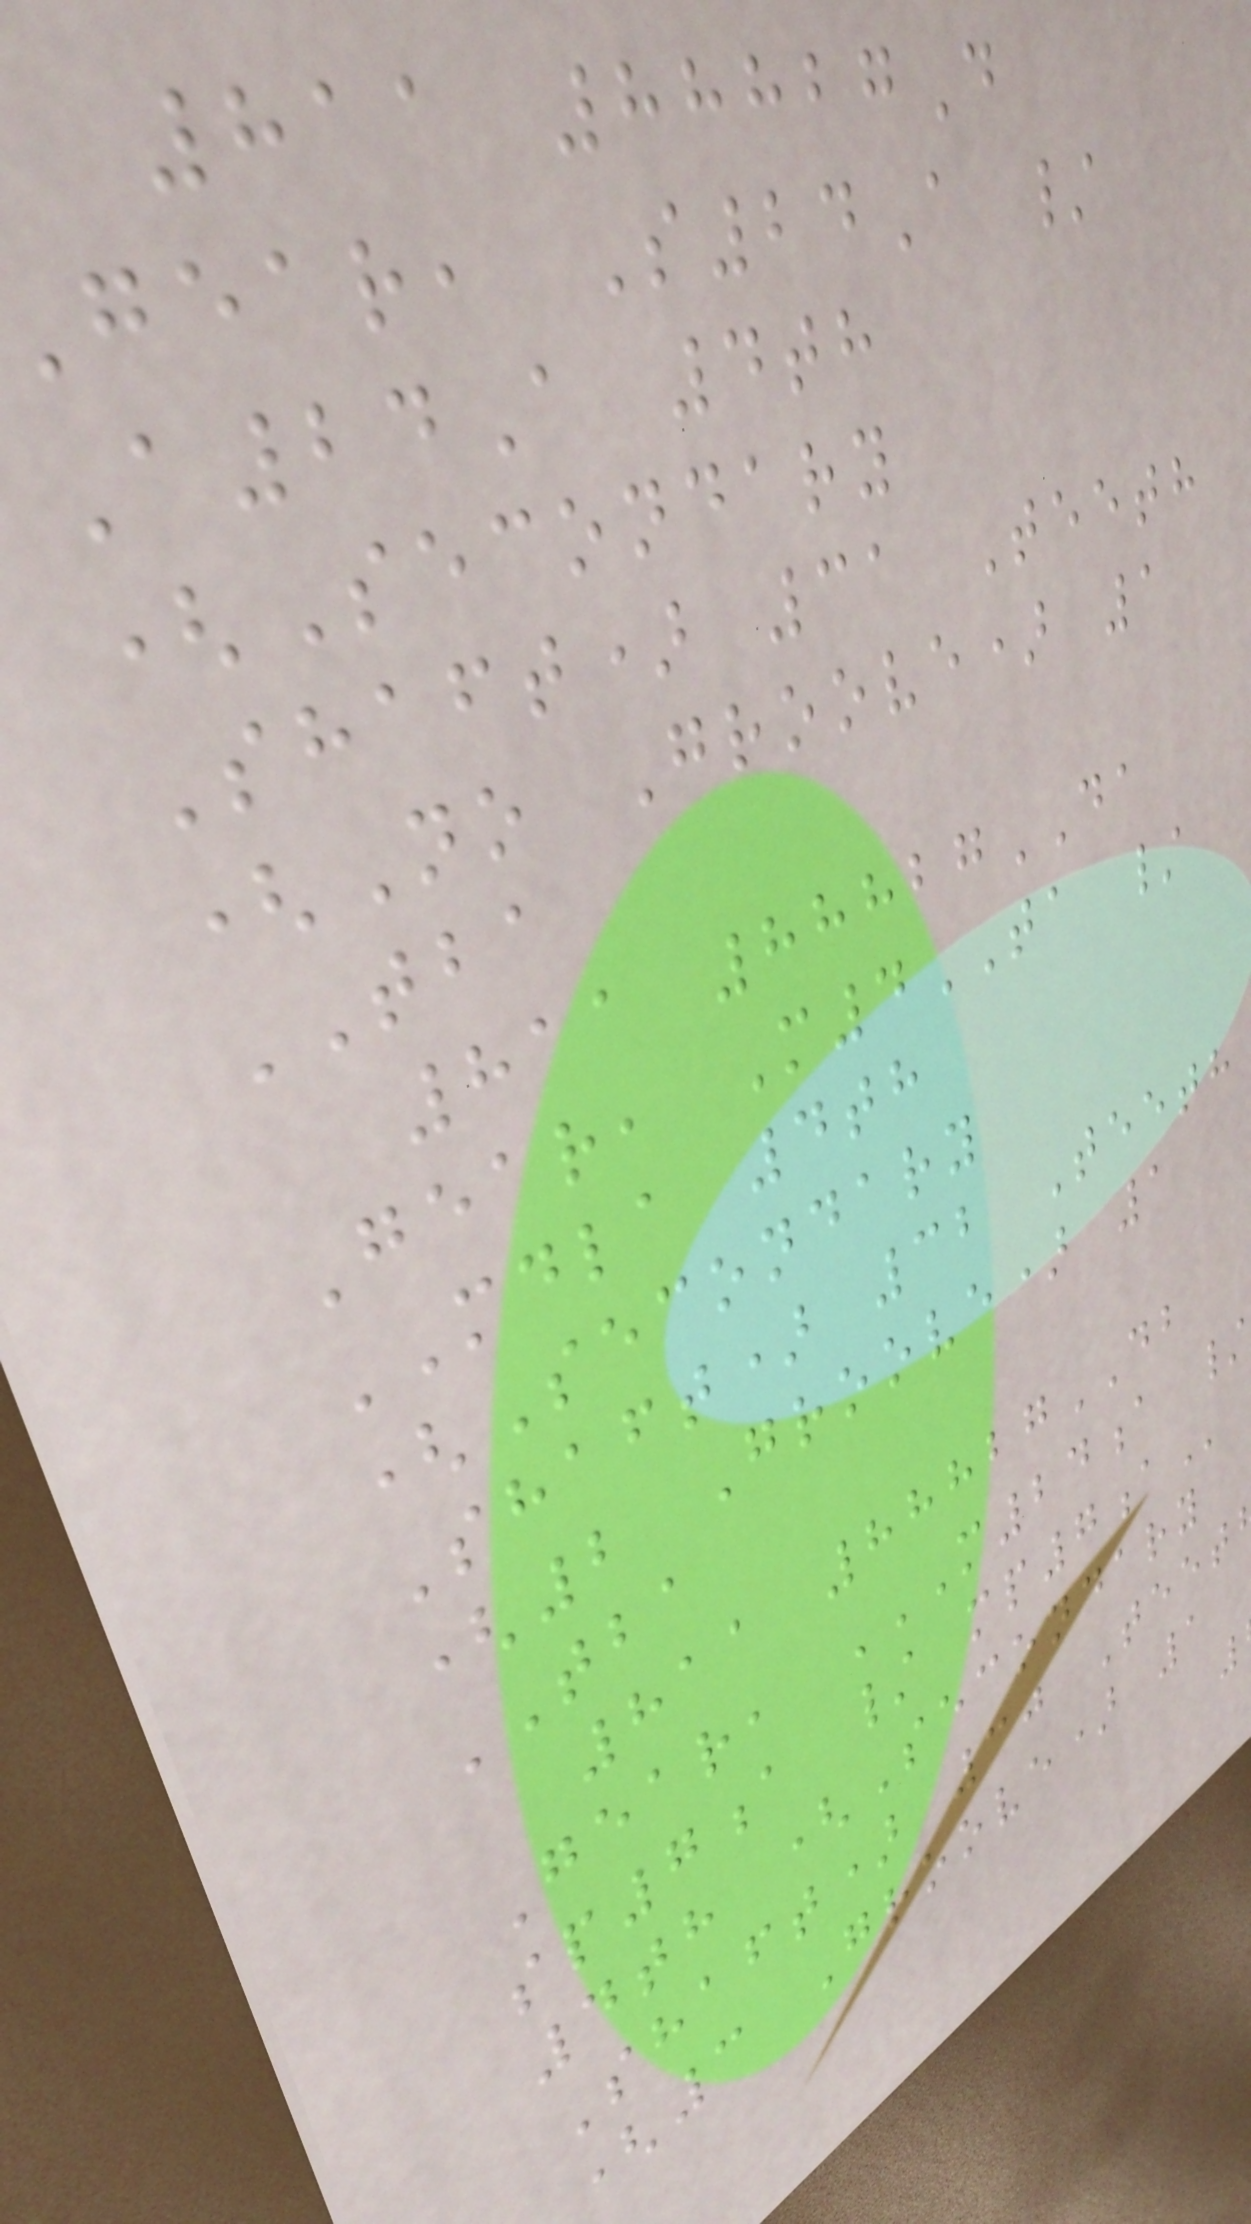811 88827D
gear, S24A /
A24A 4th
(Secondary
Shaft) 31 Teeth
(No Groove) 1
TBA
811 88827DA
Gear, M4TA /
MDLA 4th
(Secondary
Shaft) 32 Teeth
(2 Groove) 1
TBA
811 88827DB
Gear, M24A /
sp7a /
4th (Secondary
Shaft) 30 Teet
(3 Groove) 1
